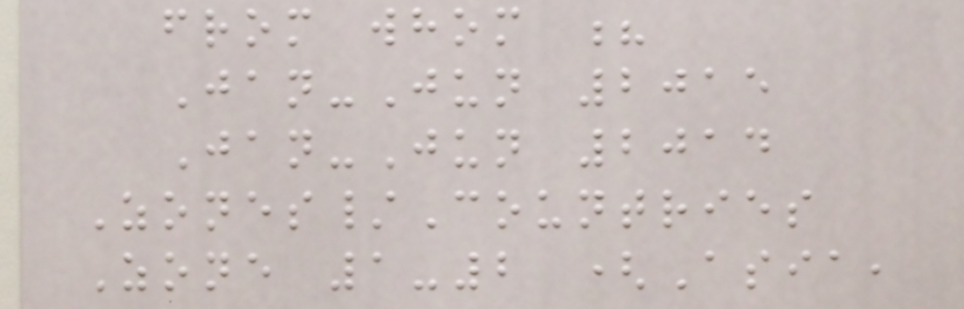from whom ?
Jan-Jun 2015
Jan-Jun 2014
Zones/Countries
Zone 1-2 (Asia,
